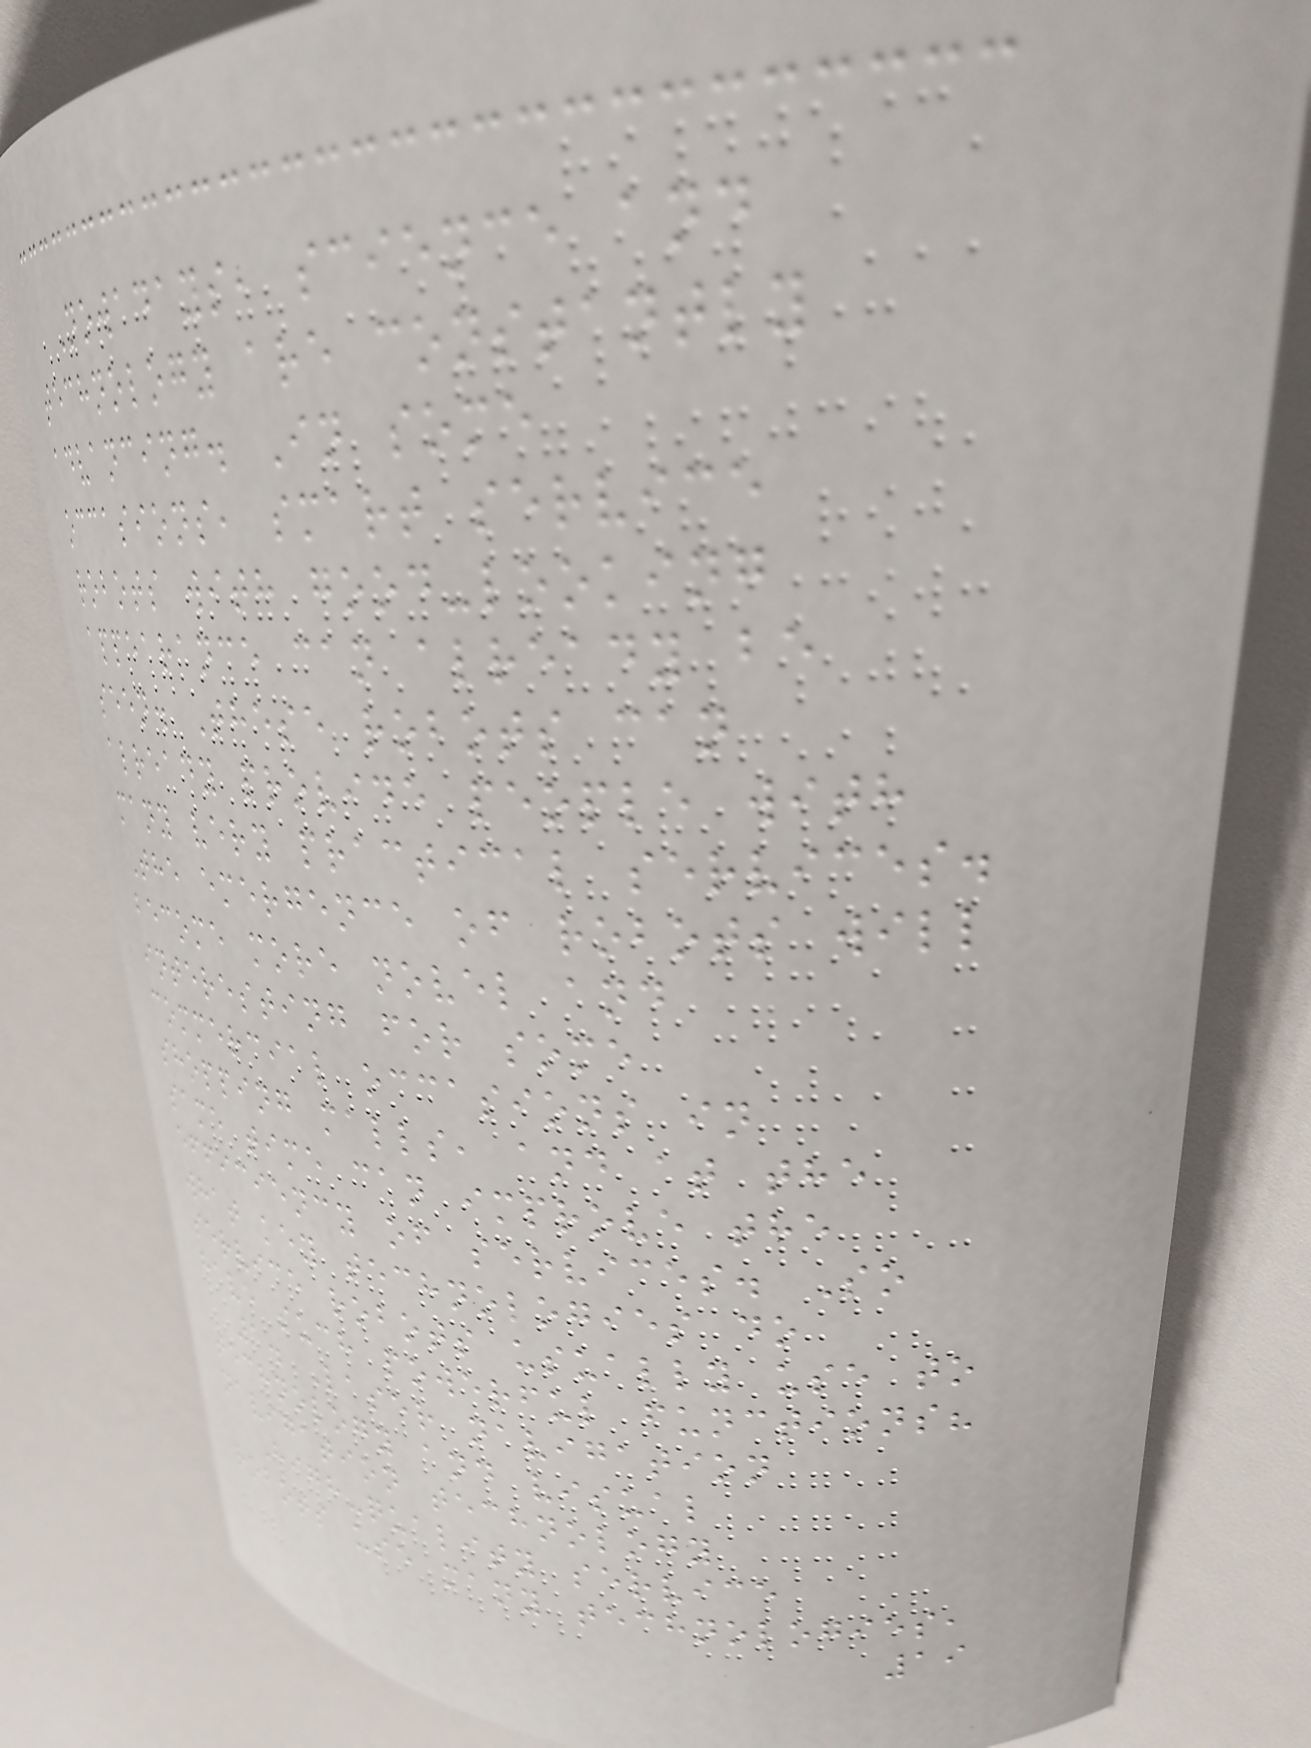Nowadays, science and
technology are constantly
advancing. In some
occasions, smart service
robots with good-looking
appearance can already be
seen. These robots can
already provide people with
many very practical services.
The emergence of robots will
become more novel and
interesting for some
commercial occasions in
shopping malls, and at the
same time can improve the
efficiency of services. So
what key technologies do
service robots usually use to
have such powerful functions?
1. Laser navigation
technology and visual
navigation technology
High-quality service
robots use many technologies,
19
